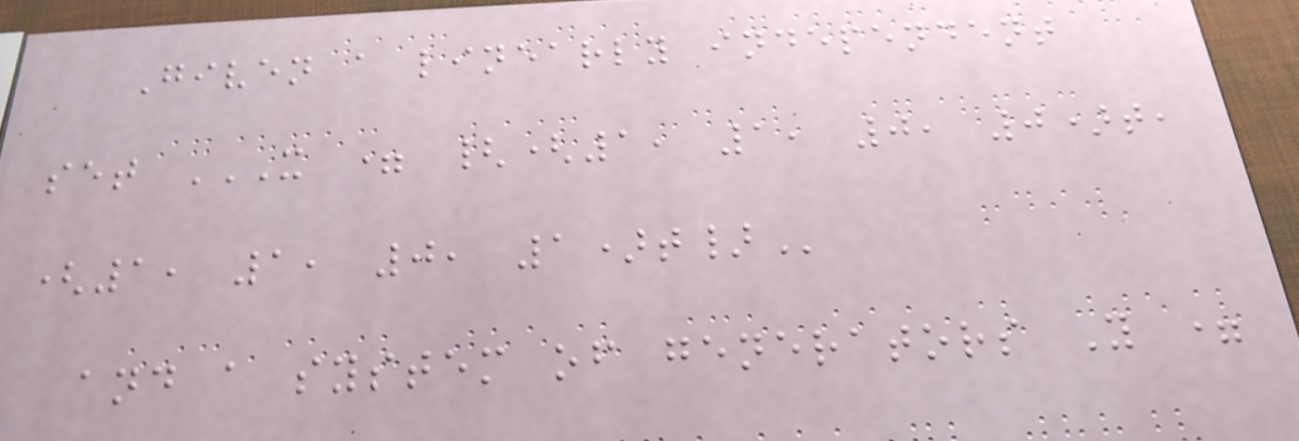Given a linearly independent
set X = {(1, 1, 0, 0)T,
(1, 1, 0, 1)T}
and a system of generators Y =
